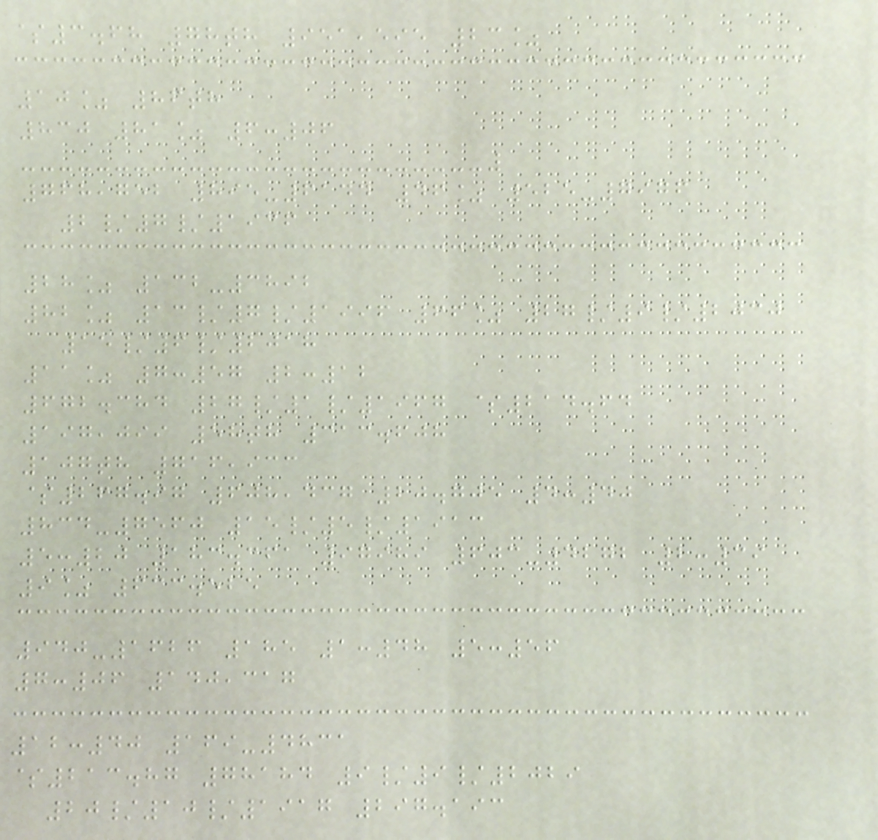$3.68 78th 951,595 23%
10% 86th
830 81% 6:06
768,752 895-6144 46% 525-7976
2/7/1936
28% 132-3892
82% 13/7/1996 66% 27/9/2030
15/6/2018
11% 7:57 2:12
672.384 27/1/1967 $214.64
197,099 58th 313.608
107th 716,933
$267.97 608,437 20.705 4:40
834-7560 15/5/1913
5:20 183.361 97989 603-4272 2:39
9% 633.525
940-1626 185 1:48 5:56
7:06 140,317
12:40 169-4831
$213.87 78184 9/9/2029
20/10/1917 297.193
